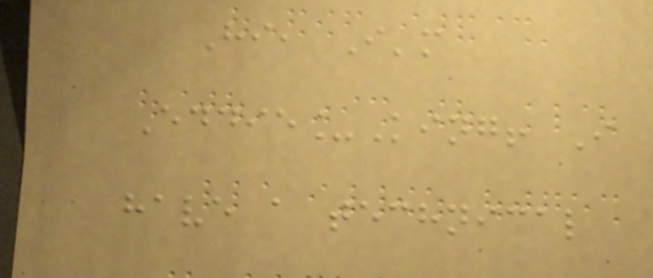Hi, I'm
Eddie_King! I
have a technical
